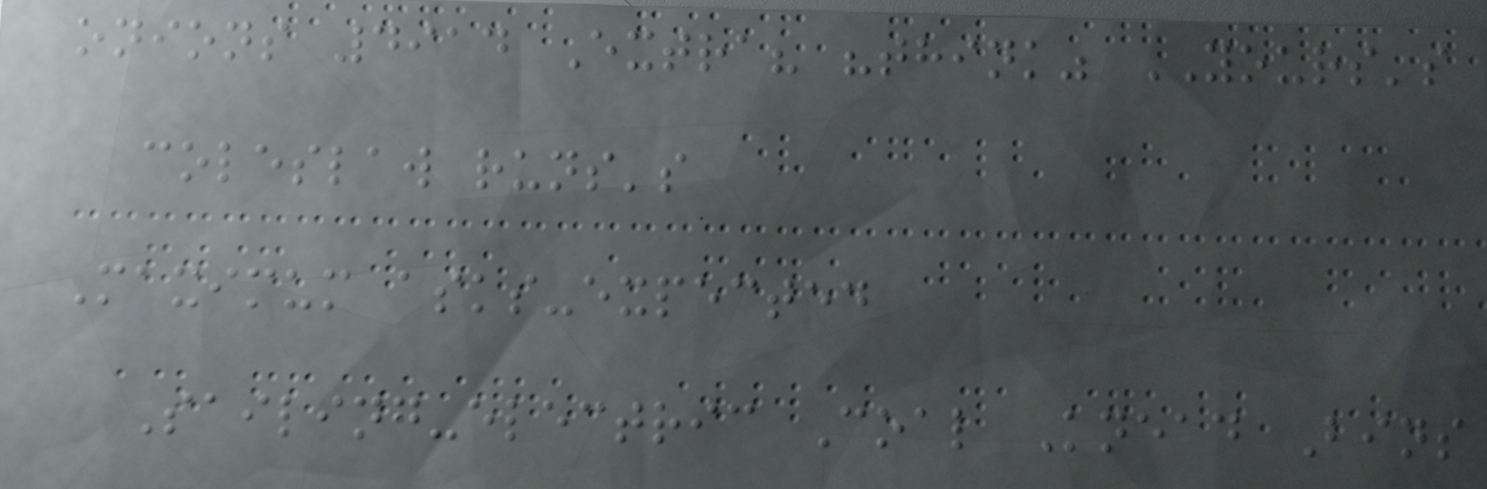onions 4914 Extra? "think" YOURS's
coleslaw runs's
Maximum asks-expected
Sailing-electric Coal Knead Bins
